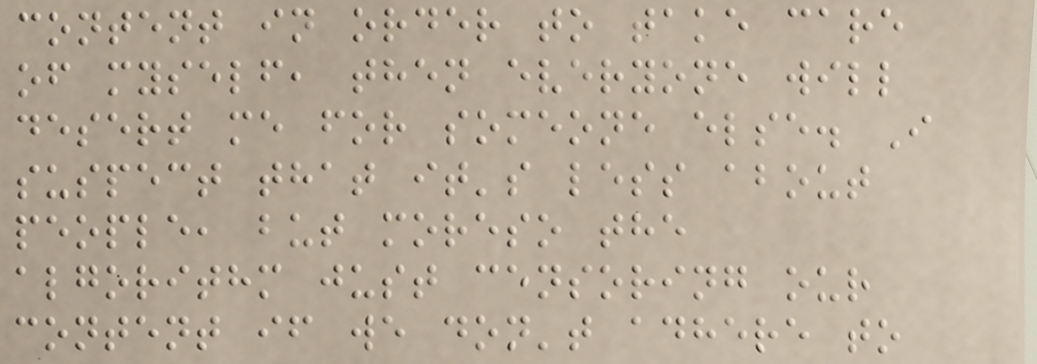content in order to take care
of myself, then everyone will
desert me for someone else. I
suspect that it's less about
people, but moreso the
algorithm just censoring our
content if we don't adhere to
